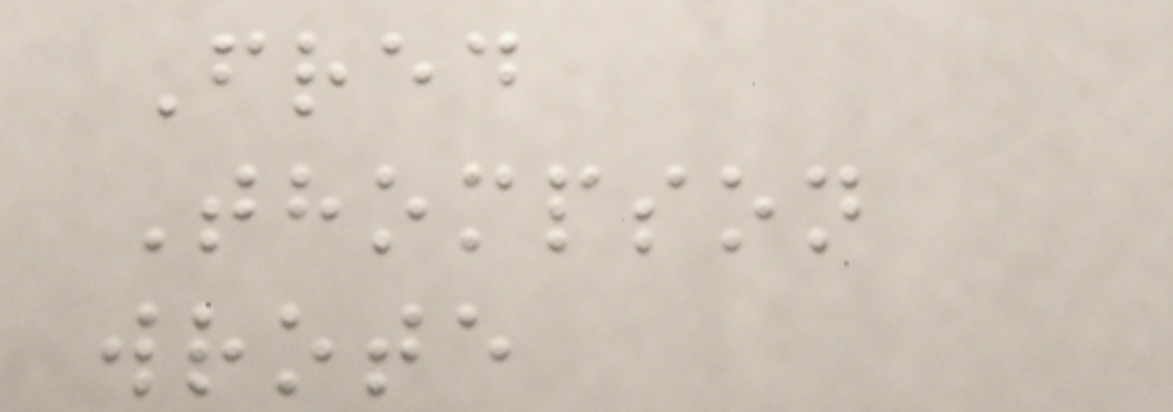Fred
Thompson
wrote
